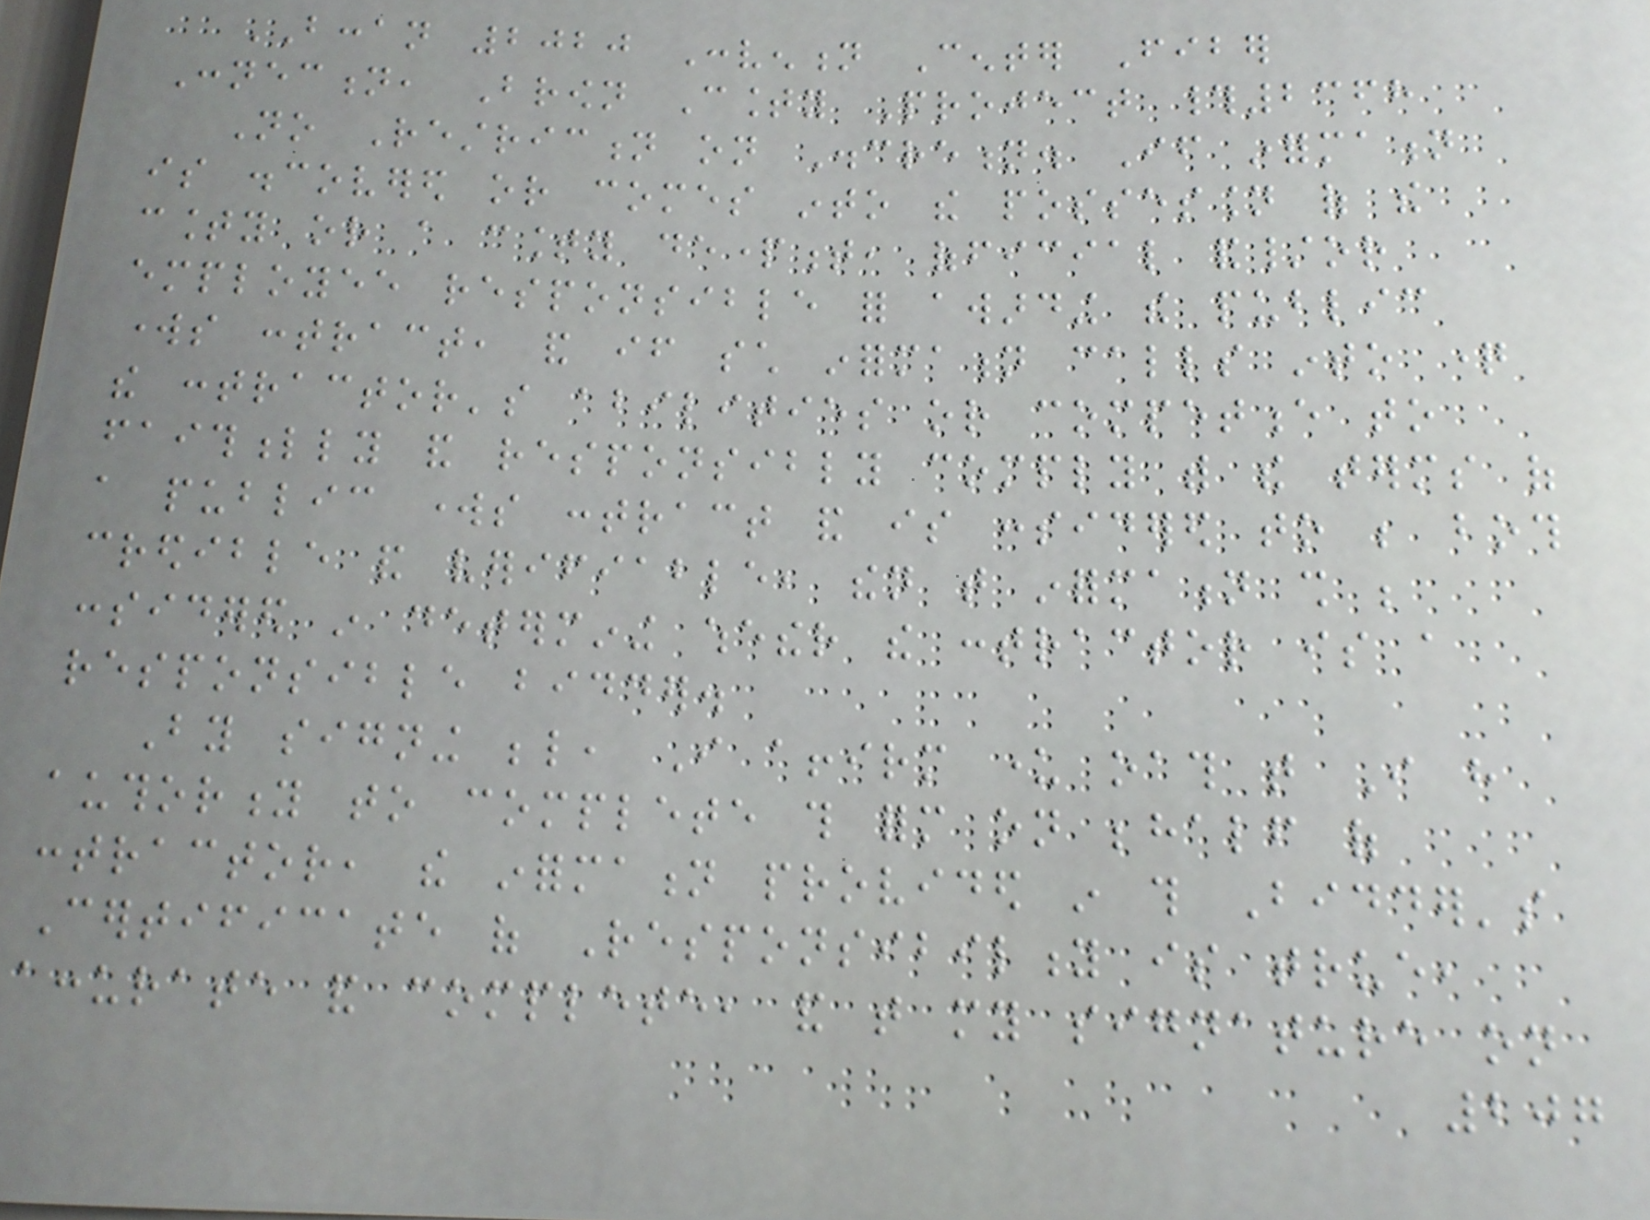BCCAN 2020 Convention Center Fiber
Connection, Brown County Project #2368
No Restriction on Discretion. If information
is discovered or comes into the possession of the
county or a county department, official and/or
employee responsible for awarding the public
works contract, and if such information calls into question
the contractor's abilities or competence to
faithfully and responsibly comply with the terms of
a public works contract and is considered to be both
credible and verifiable, then that information shall be
considered in determining whether the contractor is a
responsible bidder.
By signing below, I affirm under oath that I have
authority to complete this form on behalf of
contractor, the information provided in this Bidder's
Certificate of Responsibility is true,
accurate and complete, and that my signature on
207
